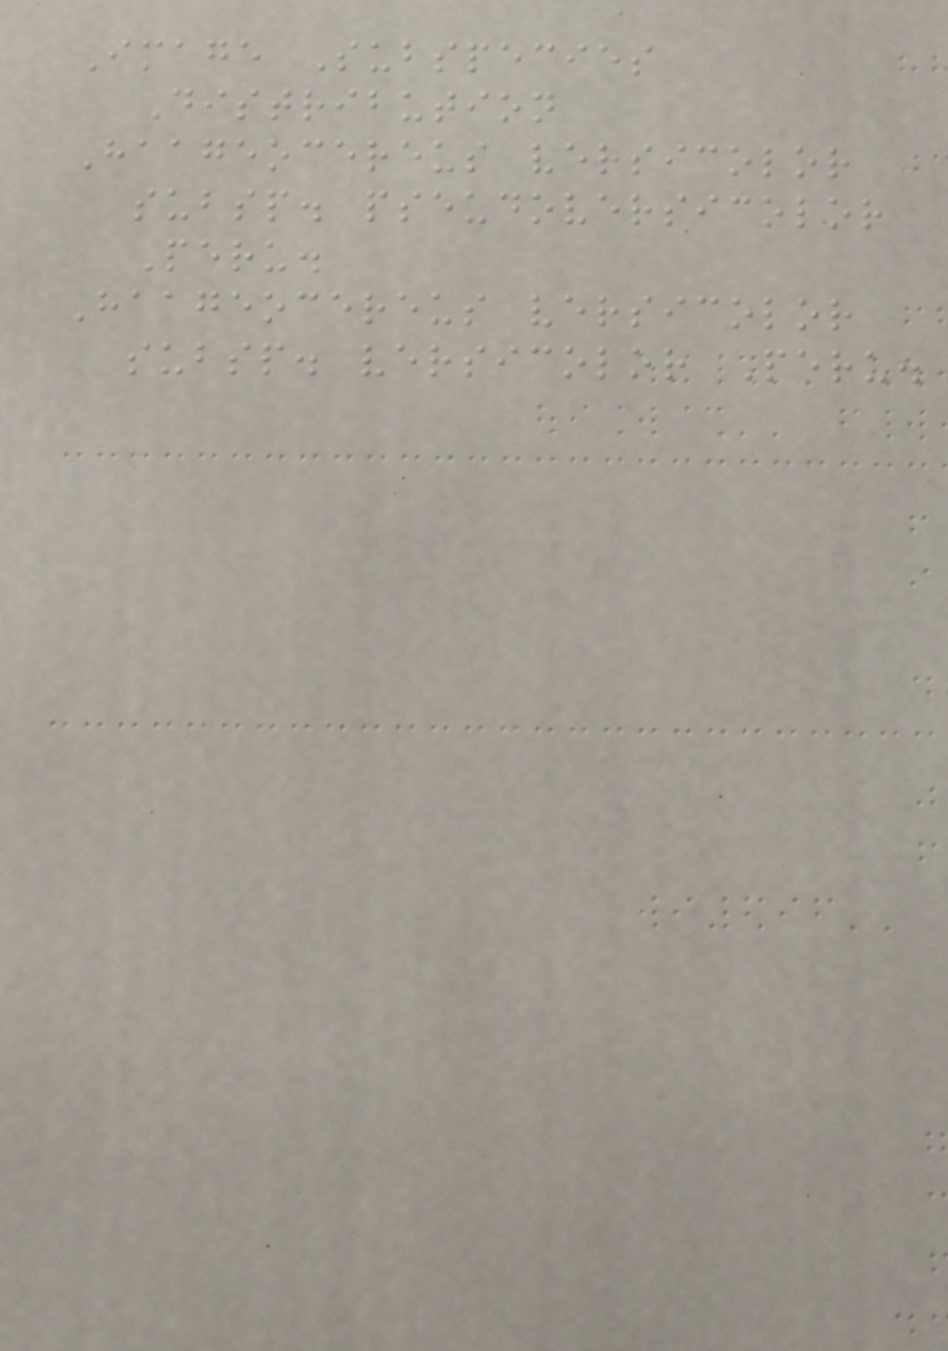Image Subspecies
Distribution
Haageocereus versicolor
subsp. pseudoversicolor
Peru.
Haageocereus versicolor
subsp. versicolor Peru.
